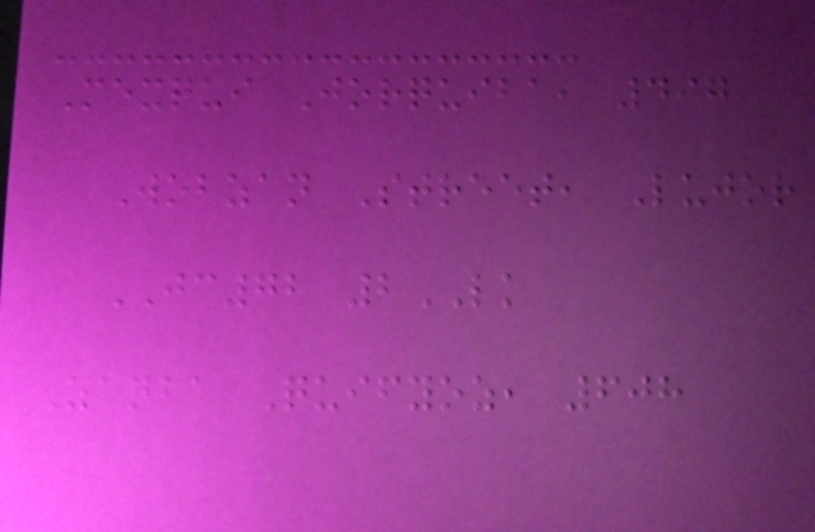Mexqui Jorquiba, 497
Wobzan Street, Lujor
JC72 2LK
Zanba Quifyoz, 608
